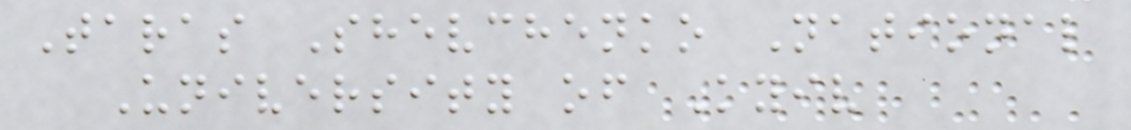Taras Shevchenko National
University of Kyiv
